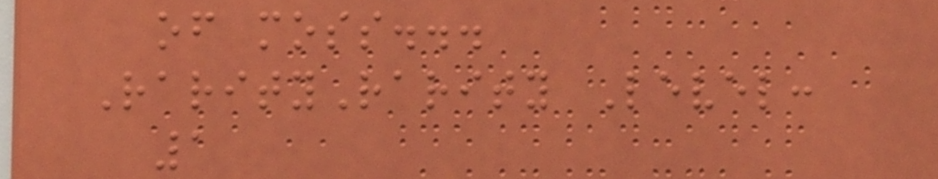of moss...
RarityRarity Level:
1
